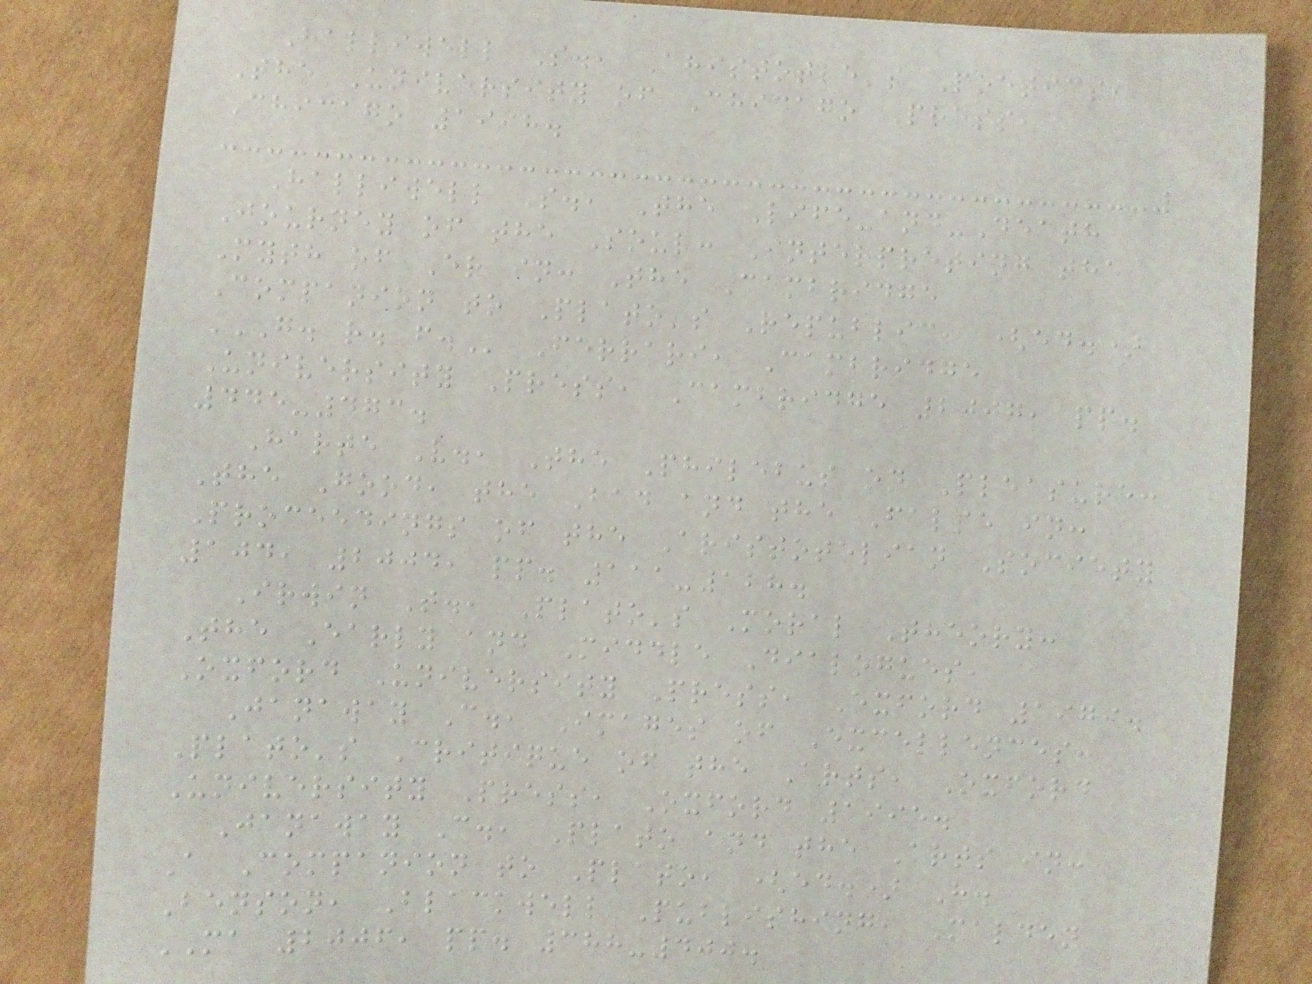Halliwell S., Aristotle's Poetics,
The University of Chicago Press,
Chicago 1998.
Halliwell S., The Life-and-Death
Journey of the Soul: Interpreting the
Myth of Er in: The Cambridge
Companion to Plato's Republic, (ed.)
G. R. F. Ferrari, Cambridge
University Press, Cambridge 2007, pp.
445-473.
Harte V., The Philebus on Pleasure:
The Good, the Bad and the False in:
Proceedings of the Aristotelian Society
104, 2004, pp. 111-128.
Irwin T., Plato's Moral Theory:
The Early and Middle Dialogues,
Oxford University Press, Oxford 1979.
Janaway C., Images of Excellences:
Plato's Critique of the Arts, Oxford
University Press, Oxford 1995.
Janaway C., Plato and the Arts in:
A Companion to Plato, (ed.) H.
Benson, Blackwell Publishing, Malden
MA 2006, pp. 388-400.
